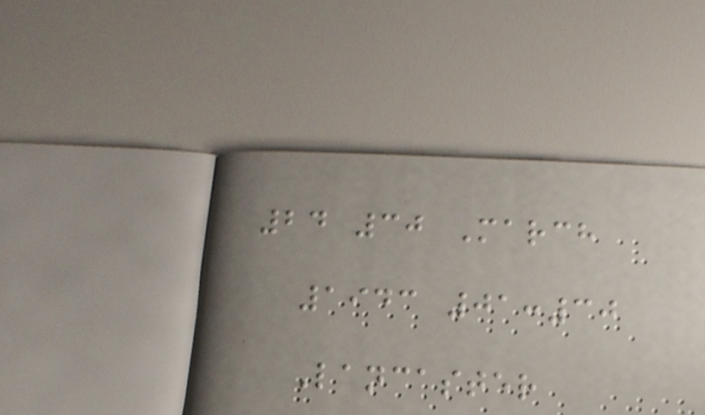24 30 March
1943 01:30
Lancaster
